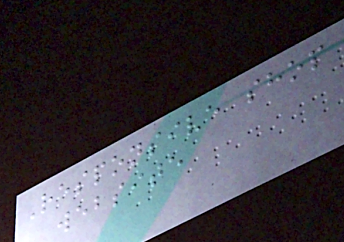Responsive shop
website
